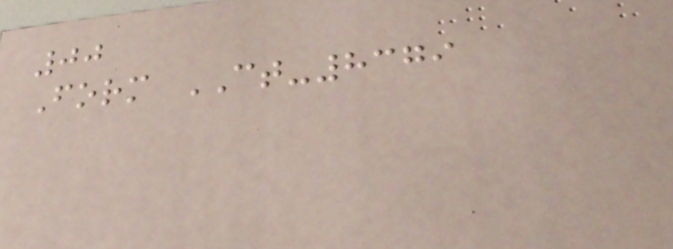00
Form CT-8379
